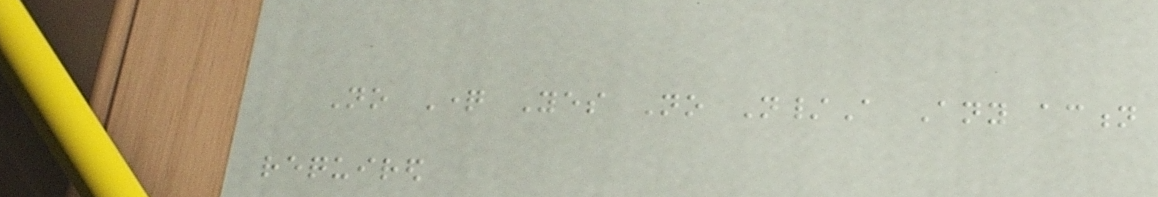No Question Yes No N/A Any action
required
